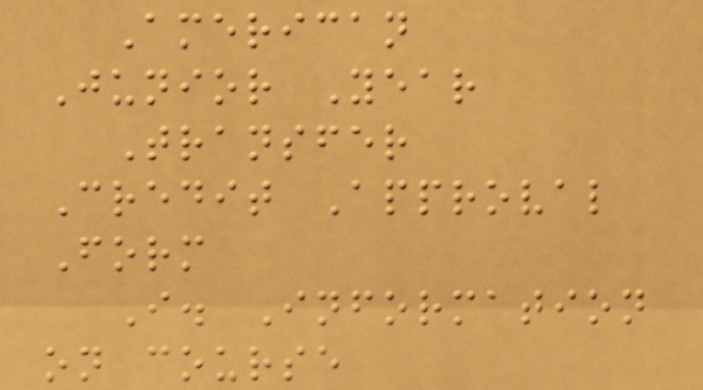American
Junior Year
Transfer
Credit Approval
Form
I. Information
on course
